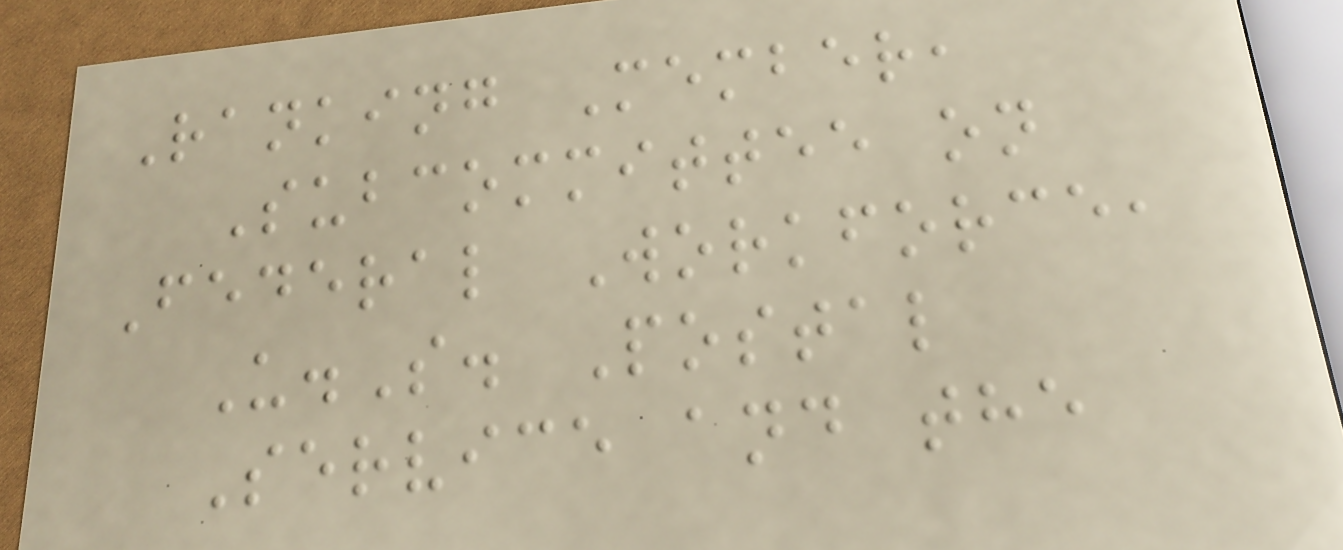Ranking Member,
Subcommittee on
Federal Workforce,
U.S. Postal
Service and the
